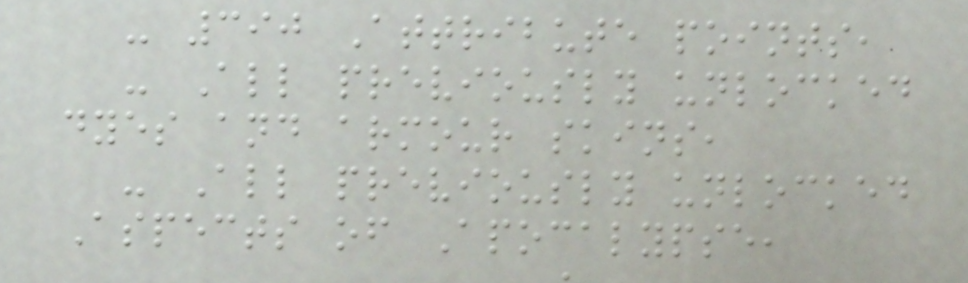- 390 Attribute points,
- All previously unlocked
dyes and armour skins,
- All previously unlocked
Aspects of Apocalypse,
